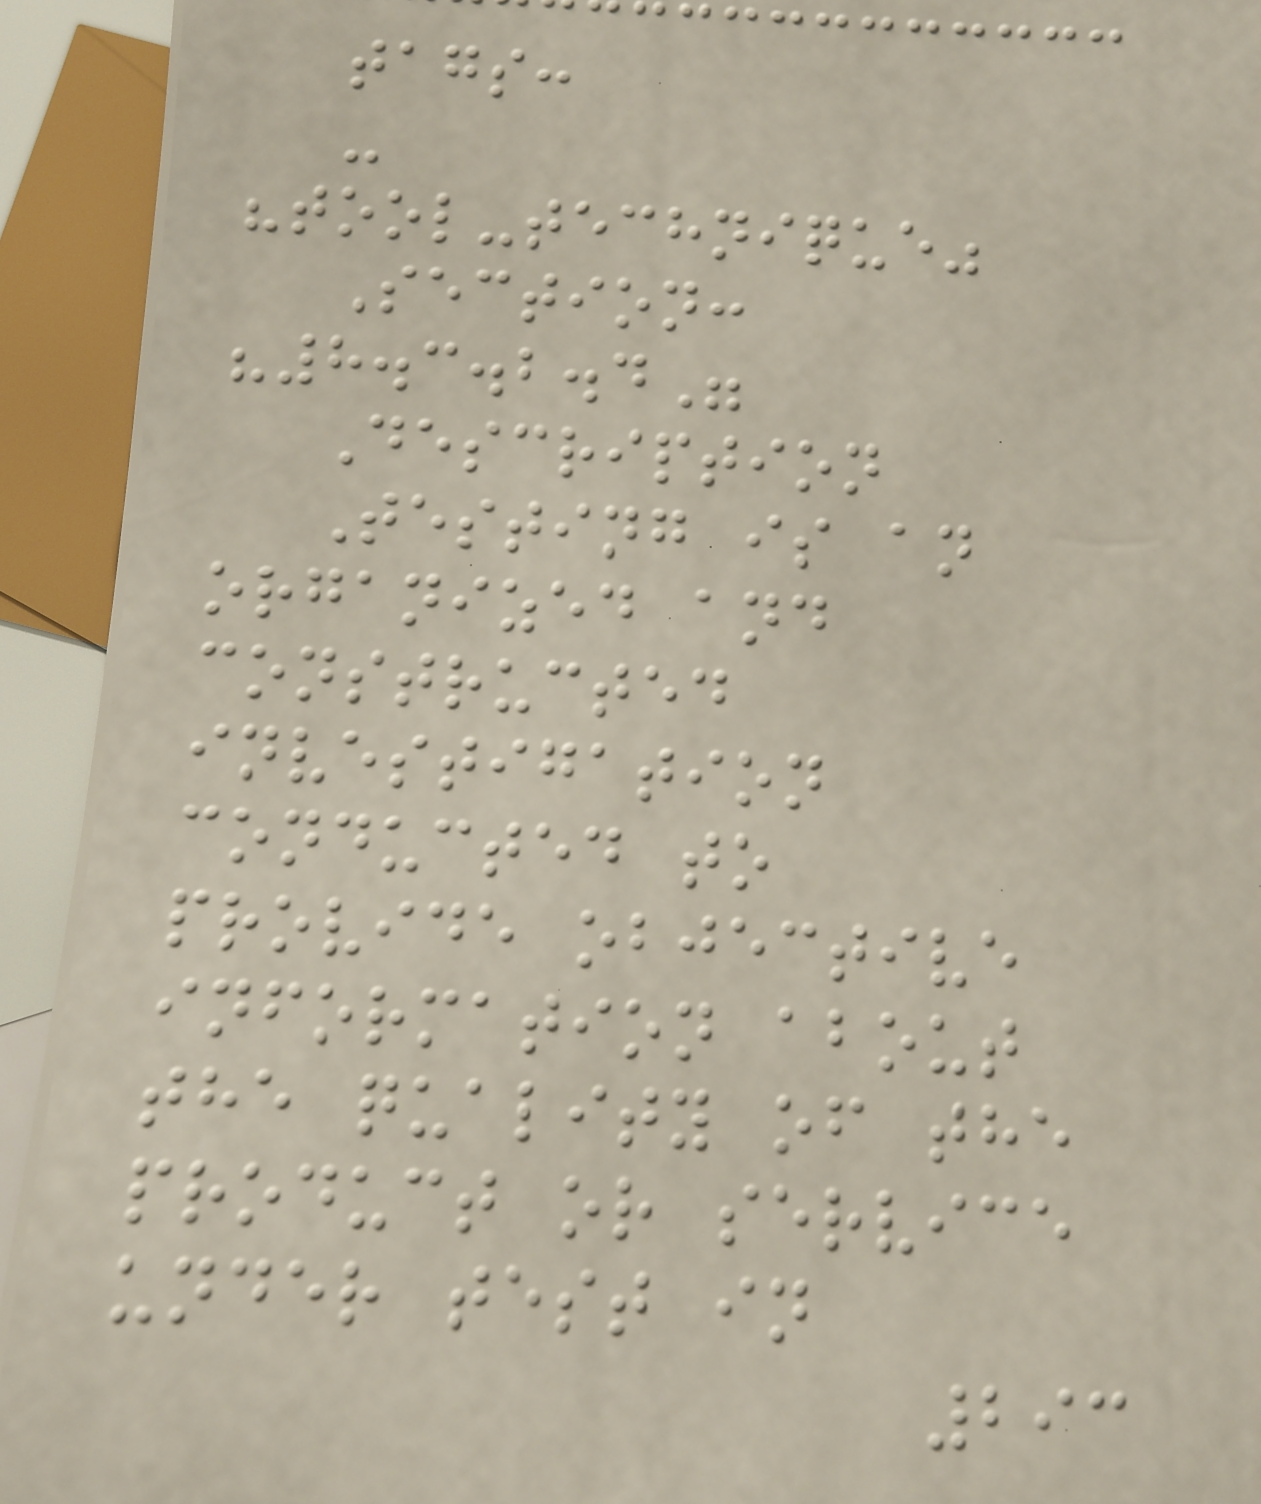tags:
-
"tool-technique"
Section:
"8.3.2.4"
Description
Testing is an
organized and
constructed
investigation
conducted to
provide objective
information about
the quality of the
product or service
under test in
293
